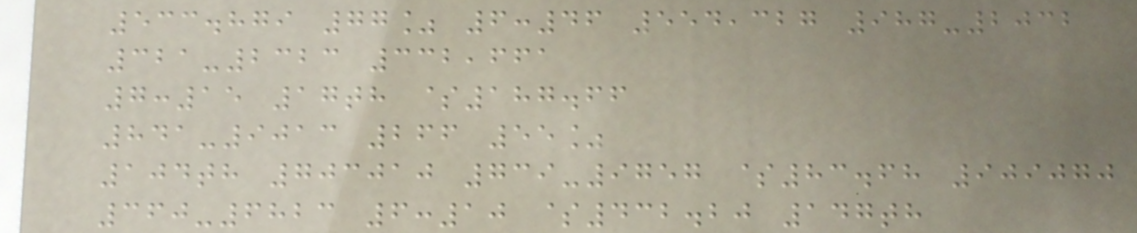533.879 77% 6:46 554,327 987-2032
321-2323 332,661
7:15 17th $187.66
841-9013 266 55%
104th 703010 739-9757 $83.68 909070
360-6823 6:10 $432.20 147th
